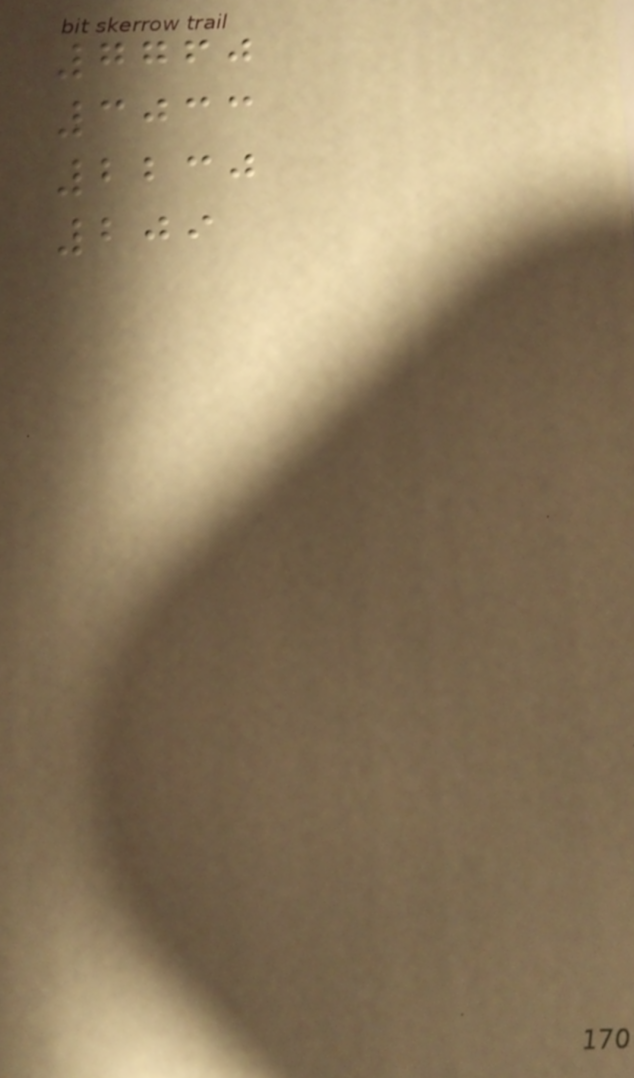7760
3033
2230
209
